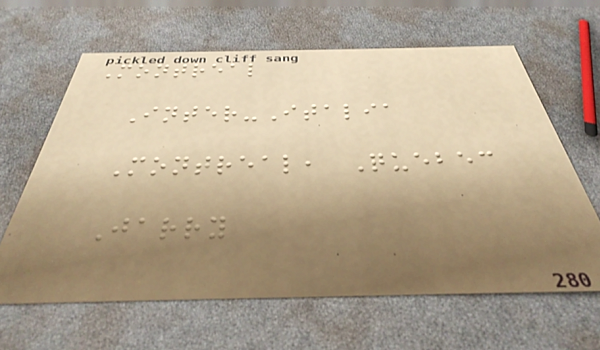Montreal
Inter-Italia
Montreal, Quebec
Jarry
